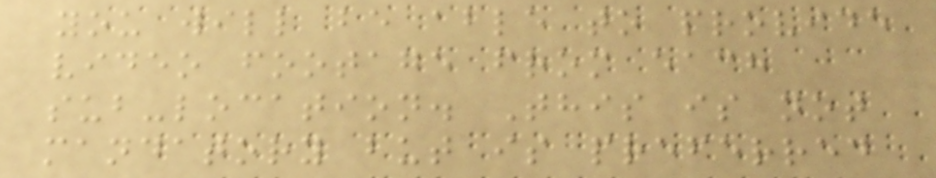you will be able to provide
video footage from each
sub-location. This is not
mandatory but is preferred
